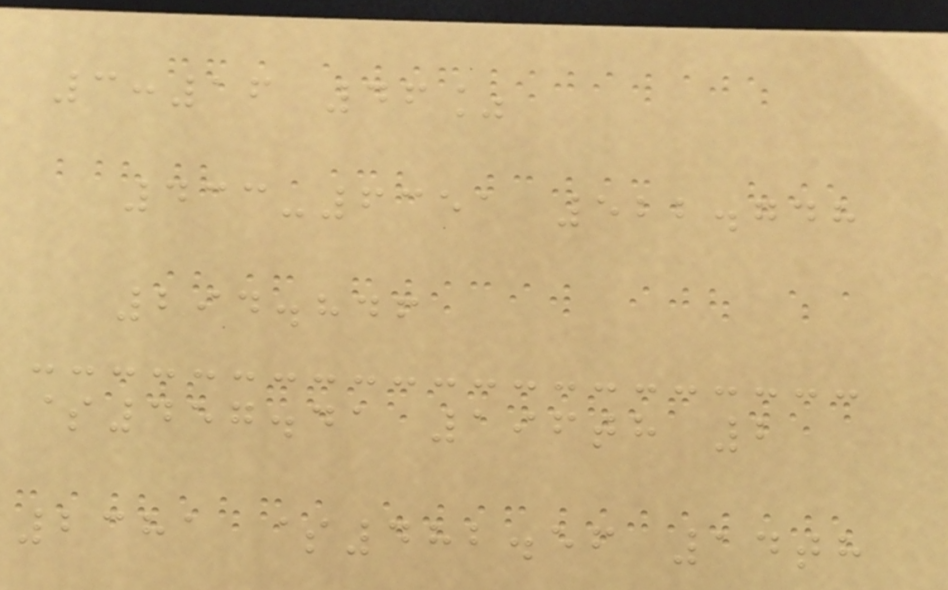3:16 46%
433-6351 522.748
294.846
$457.41 196th 2
2381 $482.56 14th
